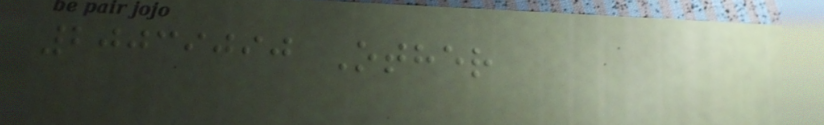20039090 Other
